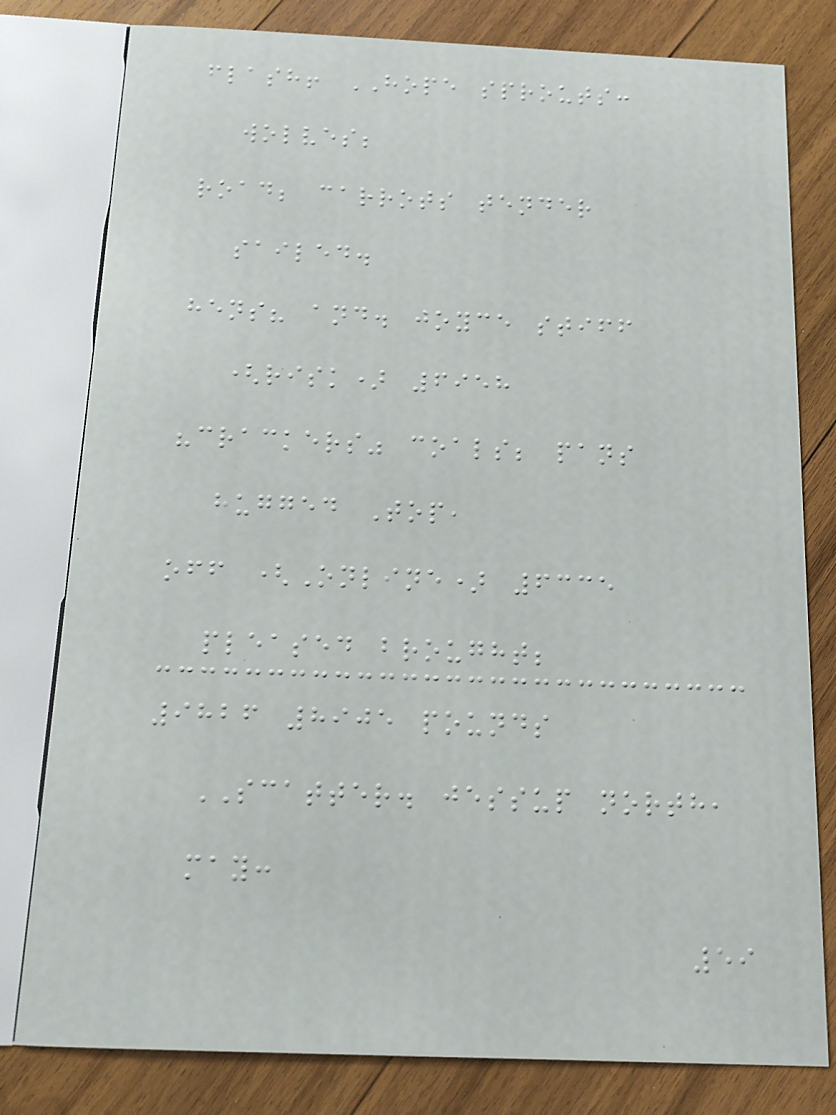flash! HOPE sprouts:
wolves;
road; carrots tender
sailed.
hens? and. joyce stiff
(risk) 6958
"crackers" coals; pans
hugged Top,
off (Online) 6335
pleased brought;
9826 8905 pounds
SCATTER. jessup north,
may:
59
